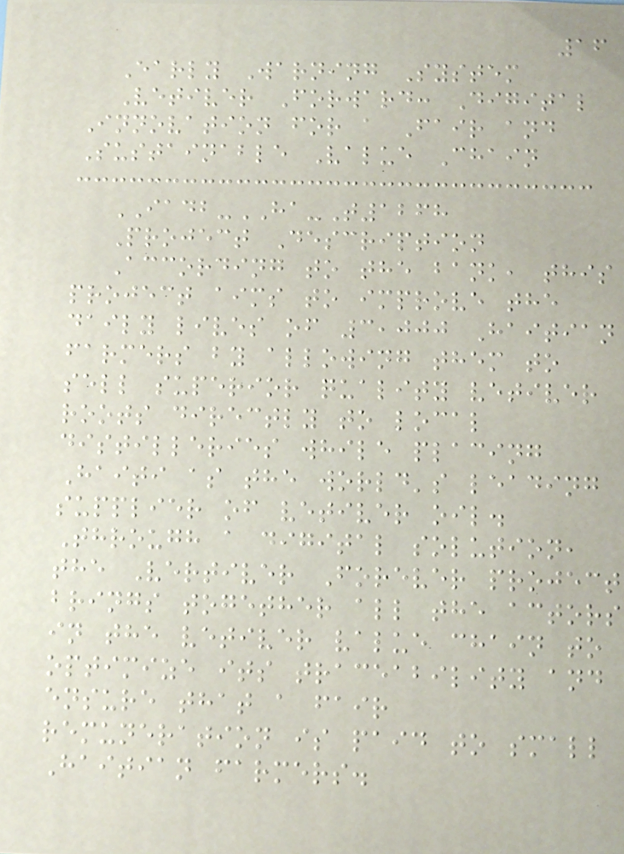16
Early Warning System
Vetiver Forward: Digital
Innovation for a Fair and
Sustainable Value Chain
IADB-HA-T1268
Project Description
According to the bank, this
project aims to improve the
daily lives of 3,000 Haitian
farmers by allowing them to
sell superior quality vetiver
roots directly to local
distilleries while placing
Haiti as the world's leading
supplier of vetiver oil.
Through a digital solution,
the Vertiver Forever project
brings together all the actors
in the vetiver value chain to
optimize its traceability and
ensure that a fair
remuneration is paid to small
Haitian farmers.
